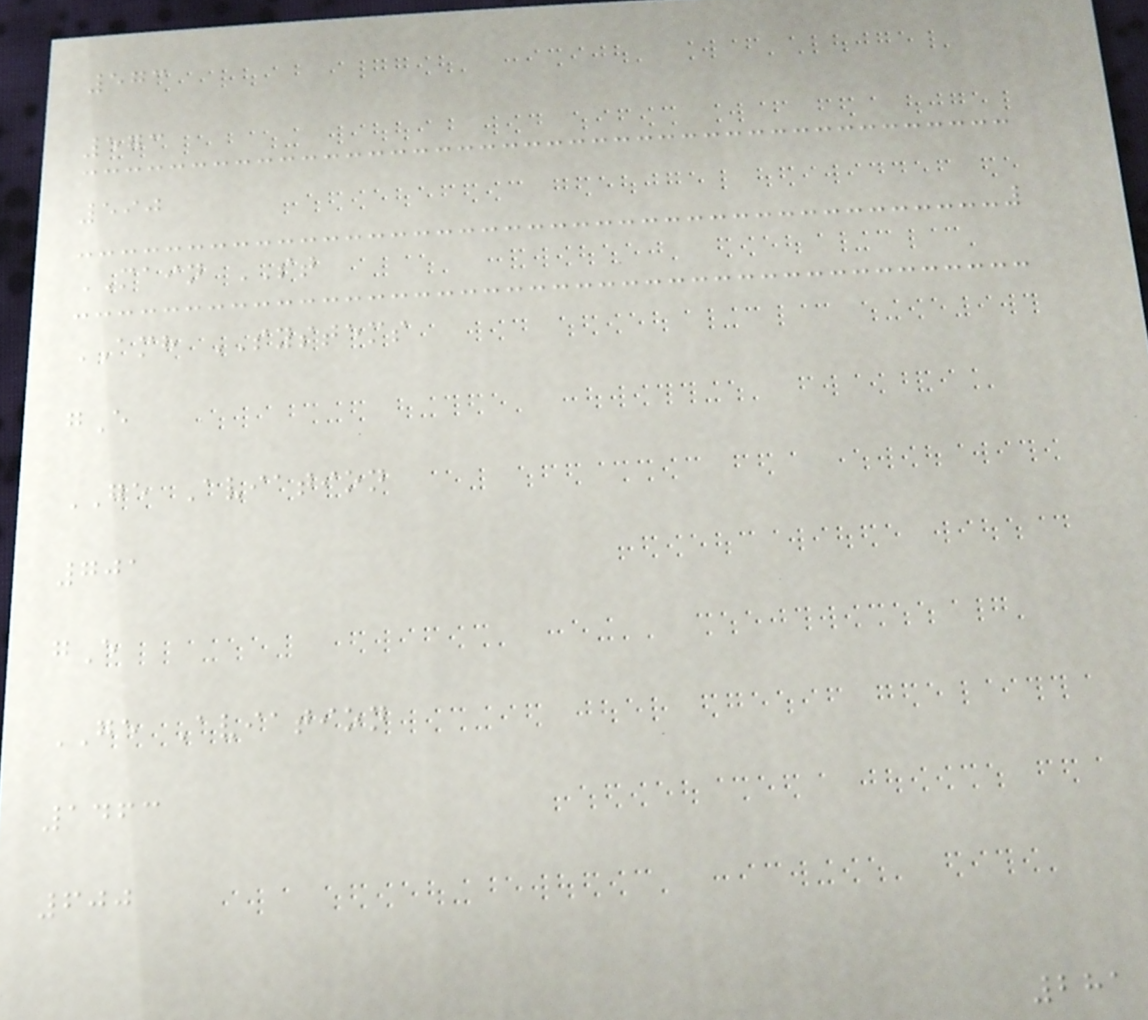573
573
590
MAIN ST
AMH SYSTEMS
gE
GE Aviation
701
gE
GE Aviation
1463
600
281
